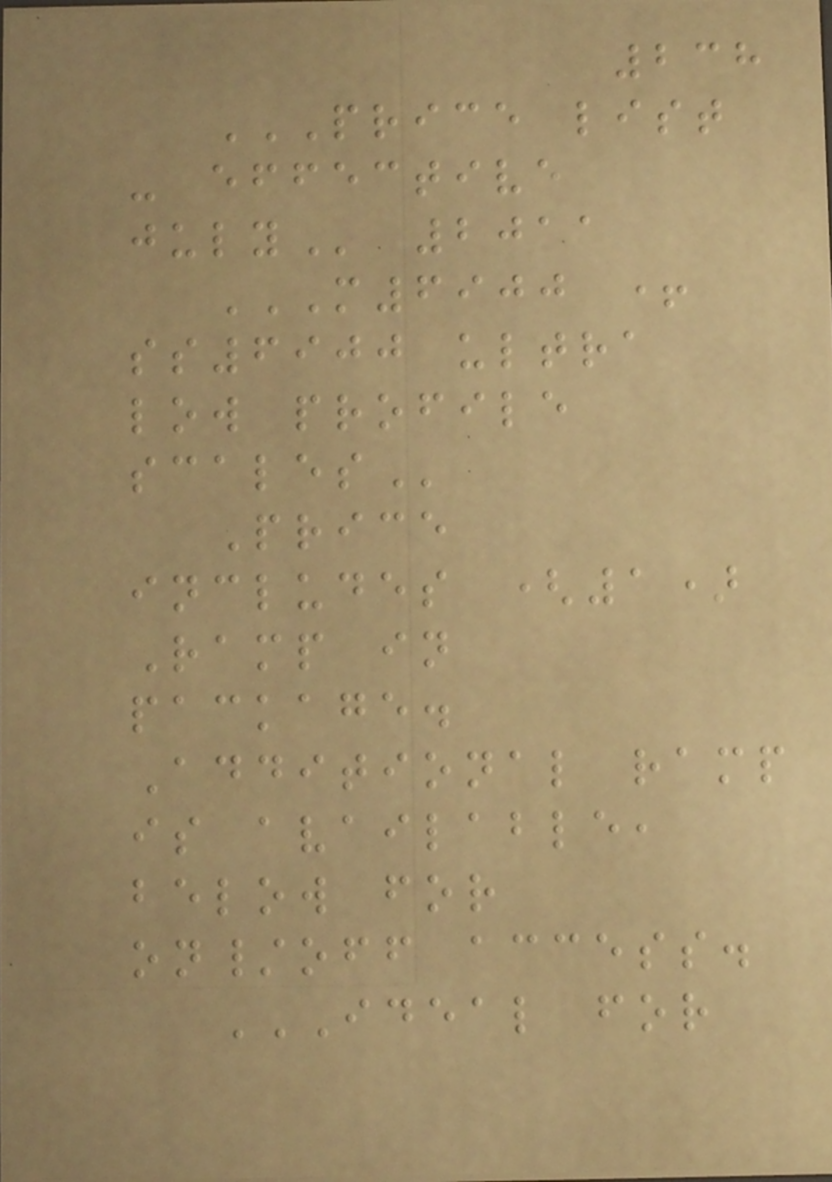238
PRICE LIST
- EFFECTIVE
JULY 2011
M6900 +
SS6900 ULTRA
LOW PROFILE
SCALES
Price
includes (1)
Ramp in
package.
Additional ramp
is available,
below for
on/off access.
IDEAL FOR
